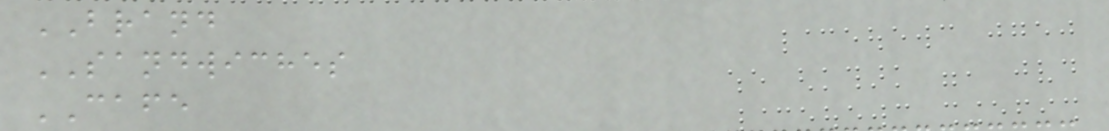BRAND
SANDWICHES
CAFE
